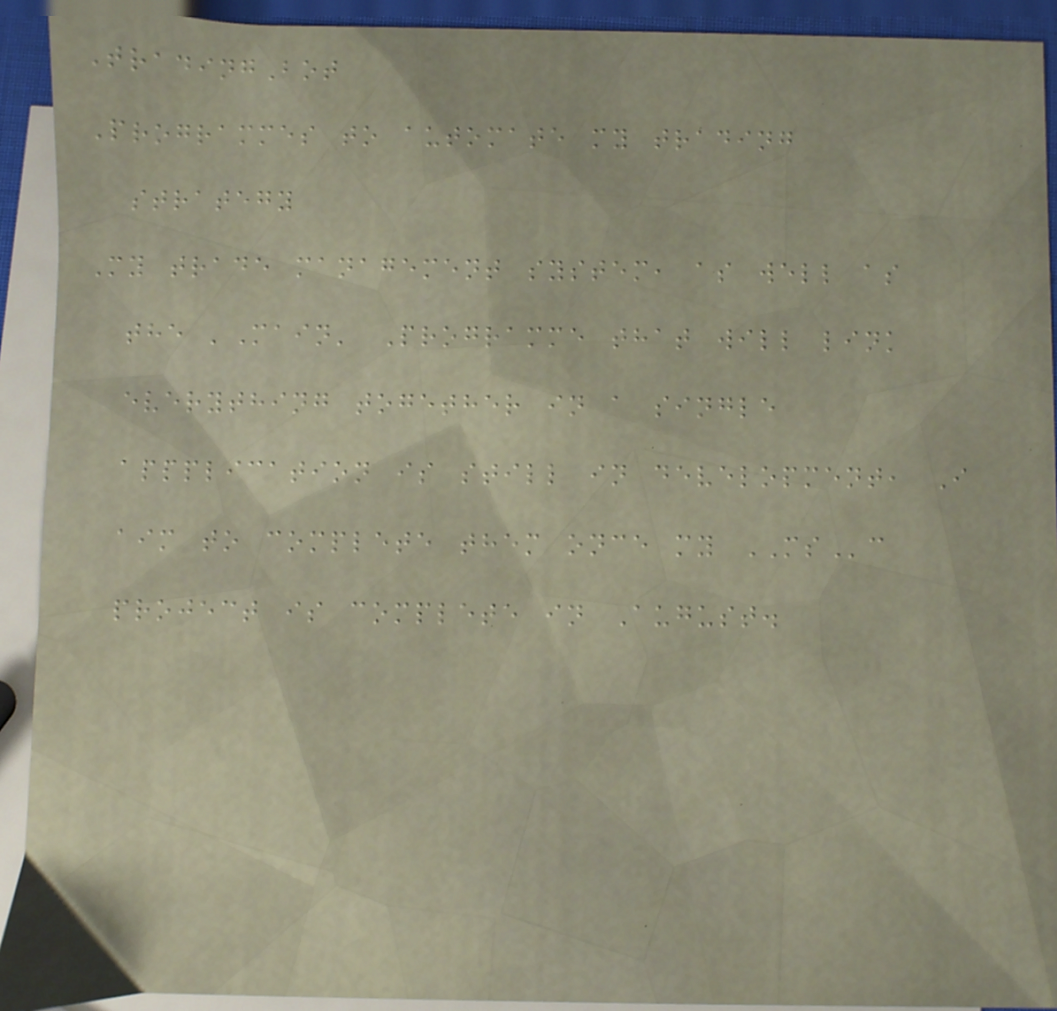TradingBot
Programmes to automate my trading
strategy
My trade management system, as well as
the 'Main' Programme that will link
everything together in a single
appplication is still in development, I
aim to complete them once my MSc
project is complete in August.
